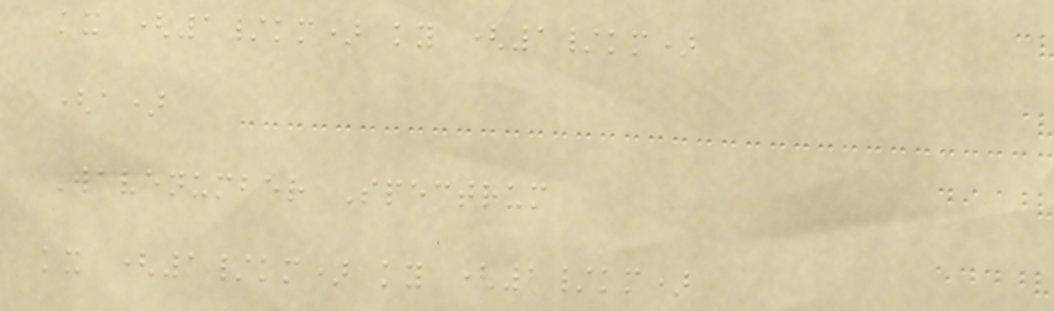kx (1/km) ky (1/km)
(a)
Wavenumber Spectrum
kx (1/km) ky (1/km)
